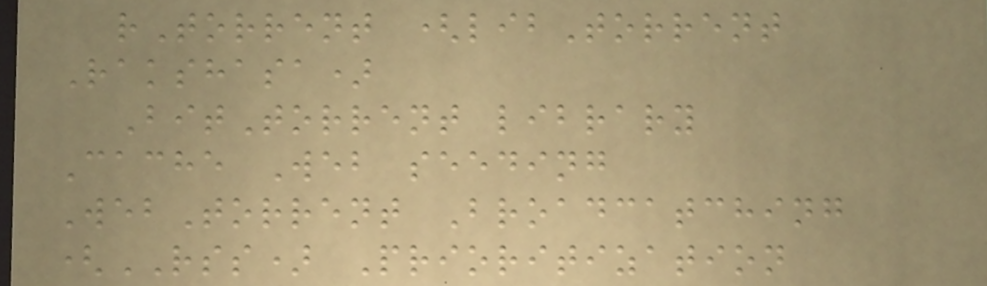rTorrent (libTorrent
Rakshasa)
BitTorrent library
Cache Web seeding
WebTorrent Broadcatching
(RSS) Prioritization
